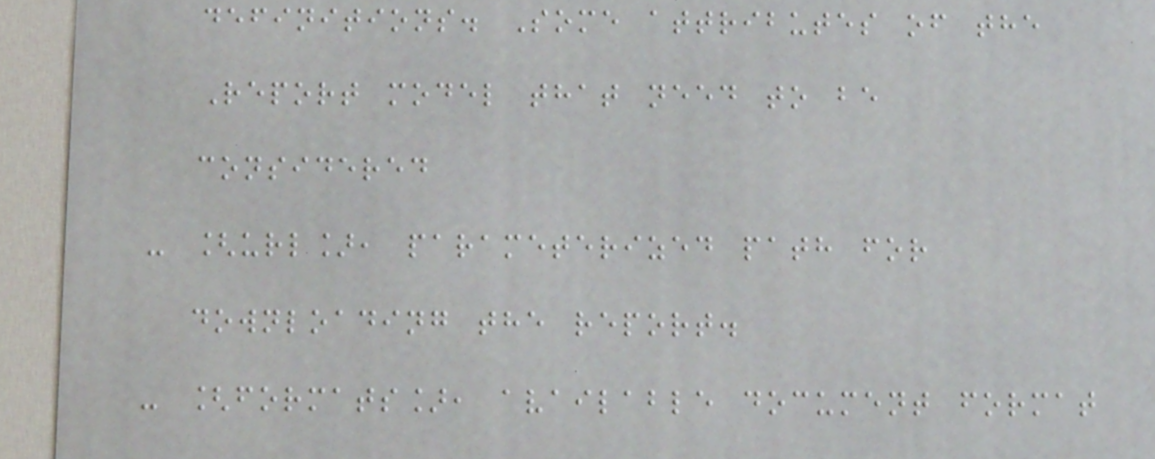definitions. Some attributes of the
Report model that need to be
considered
- [url], parameterized path for
downloading the report.
- [formats], available document format
